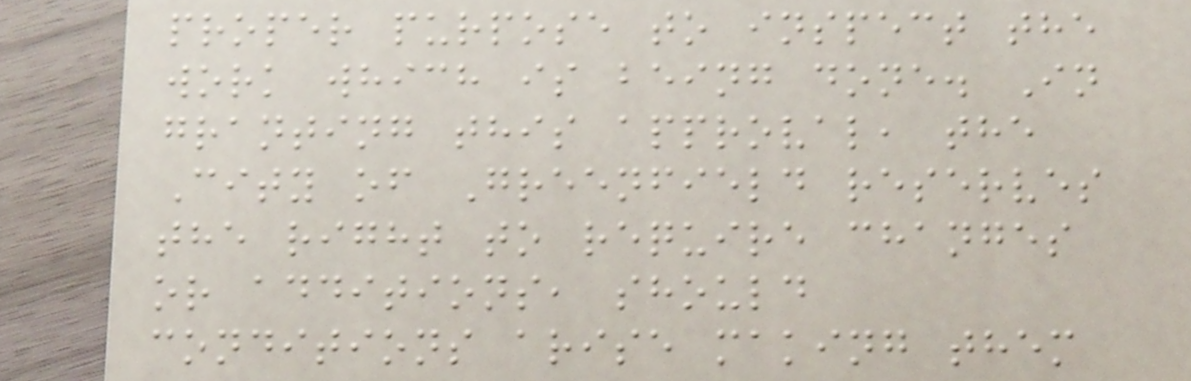proper purpose to inspect the
work which is being done. In
granting this approval, the
City of Greenfield reserves
the right to require changes
or additions, should
conditions arise making them
